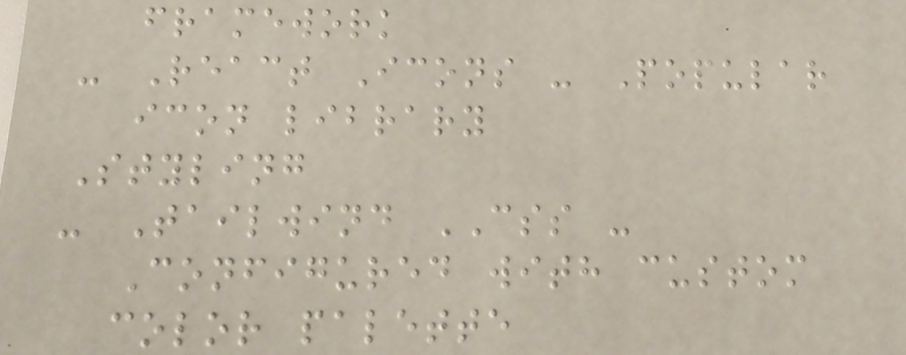framework
- React Icons - Popular
icon library
Styling
- Tailwind CSS -
Configured with custom
color palette
